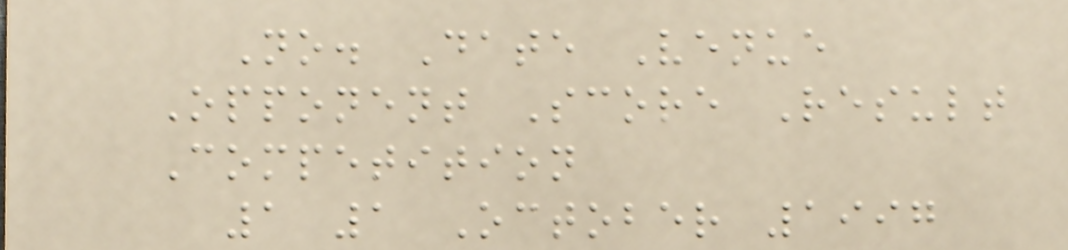No. Date Venue
Opponent Score Result
Competition
1 1 October 1997
